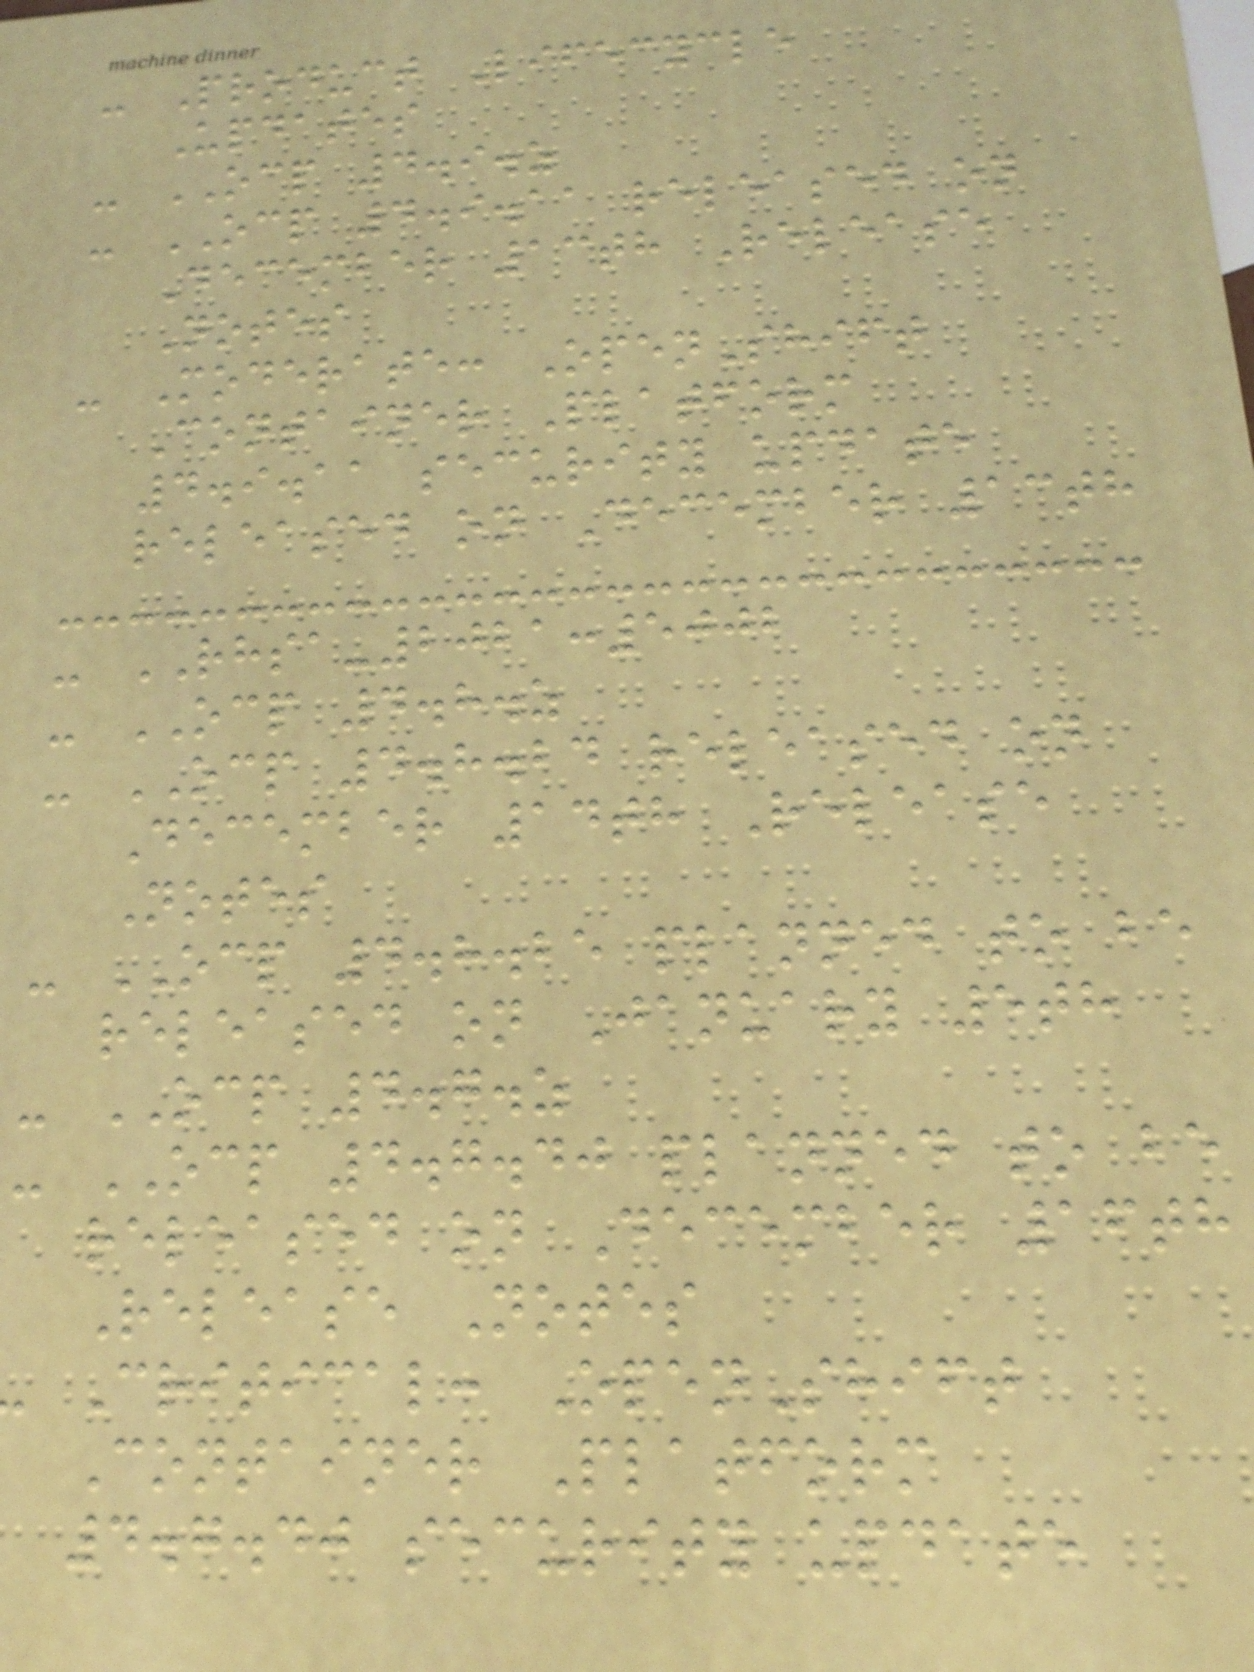- Product Lifecycle
Updates
- OCP 4.9.z
- OCP 4.9.11 released on
December 13th Release
Notes
- Moderate: OpenShift
Container Platform
4.9.11 security update
released on December 13th
- RHSA-2021:5002
- OCP 4.8.z
- OCP 4.8.24 released on
December 14th Release
Notes
- OCP 4.8.25 planned to be
released on January 5th
- OCP 4.7.z
- OCP 4.7.40 planned to be
released on December 16th
Release Notes
Critical: OpenShift
Container Platform
4.7.40 security update
